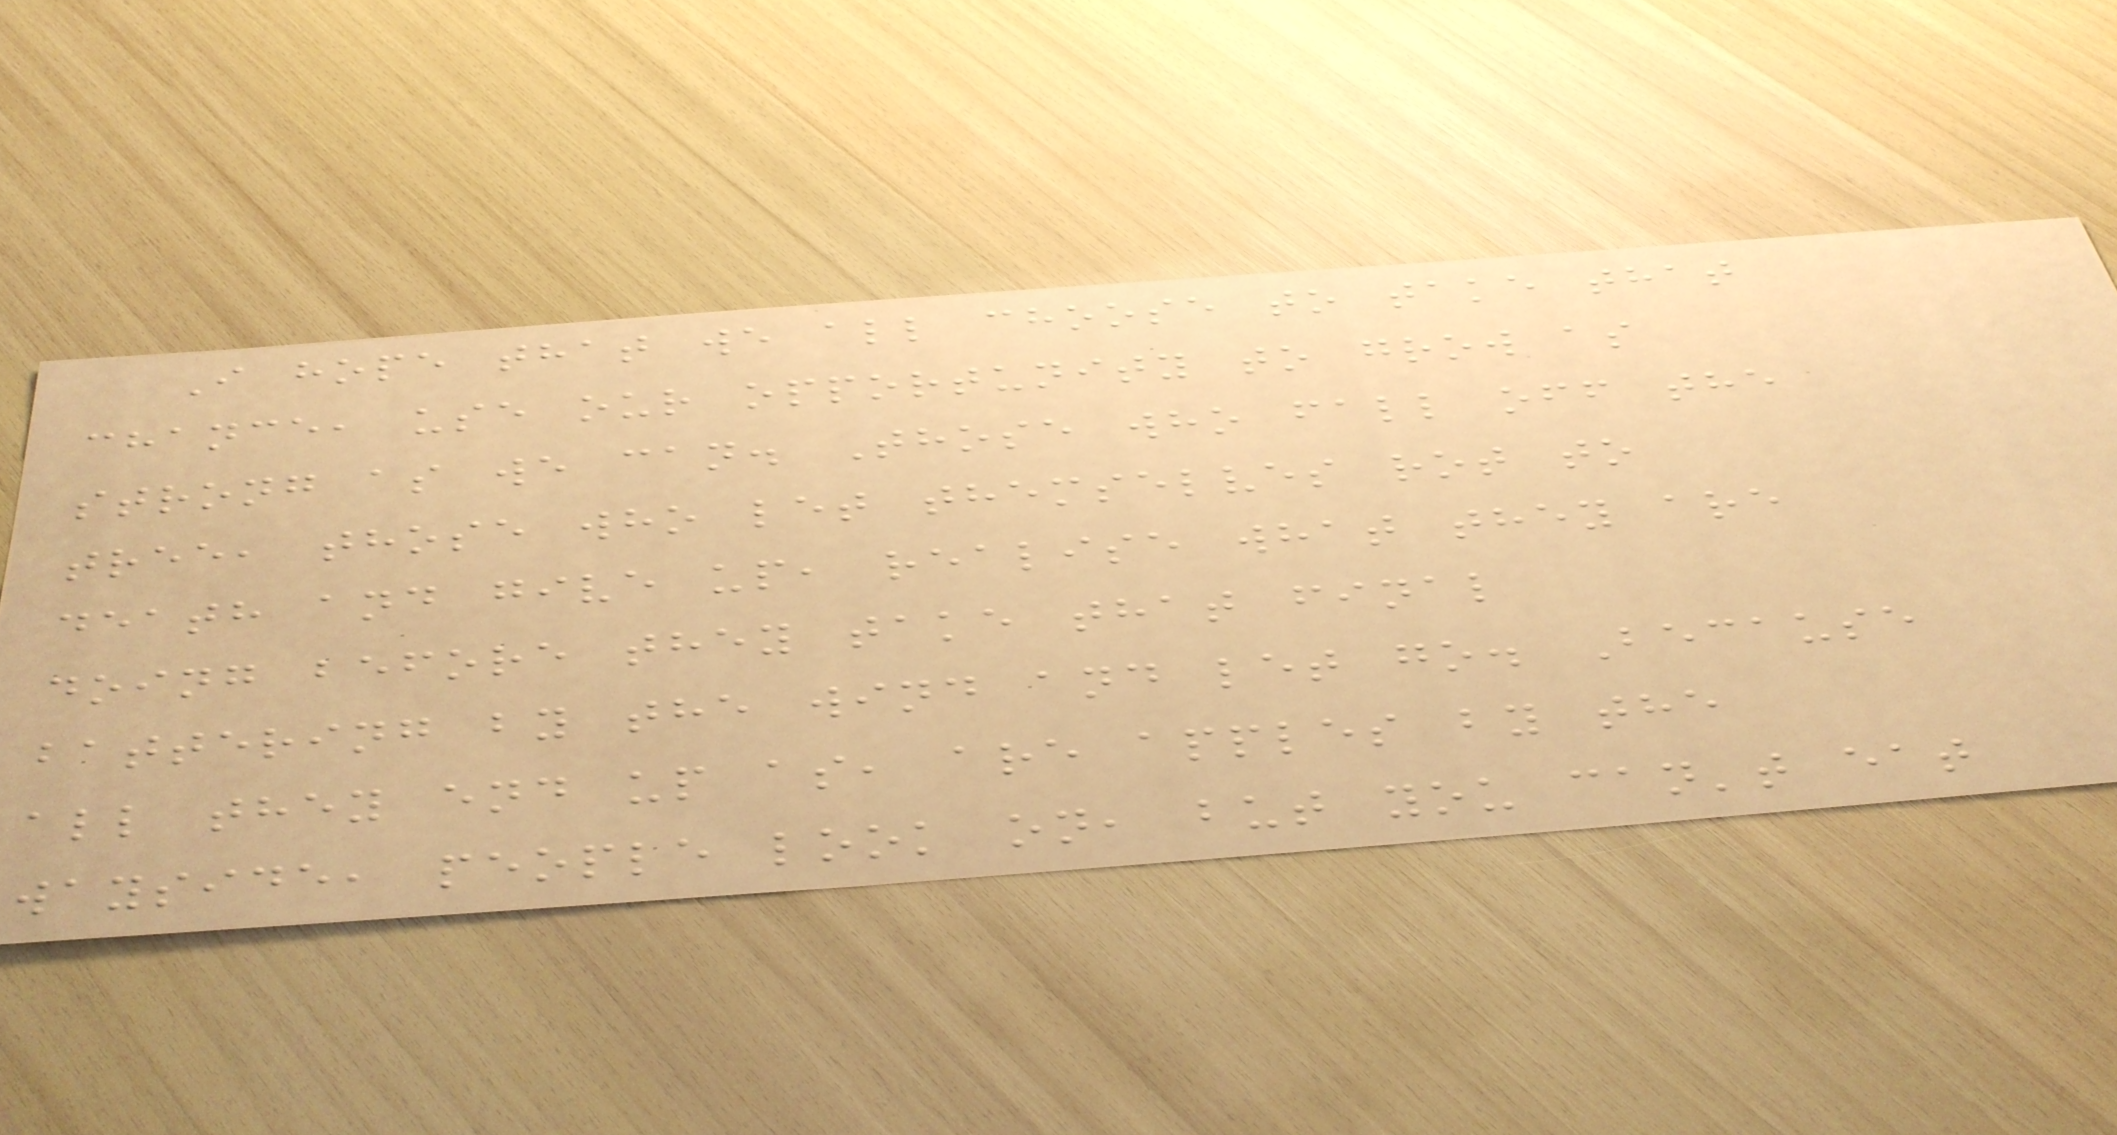I hope that we all choose to take that
chance, use our opportunity to grow as
strong as we can. Those who fall off the
tree, those who let themselves rot to
death and give up, realise what they are
doing before they take that final
battering by the wind and let go. Because
all they end up as, are apples by the
wayside, people look on, but you can't eat
